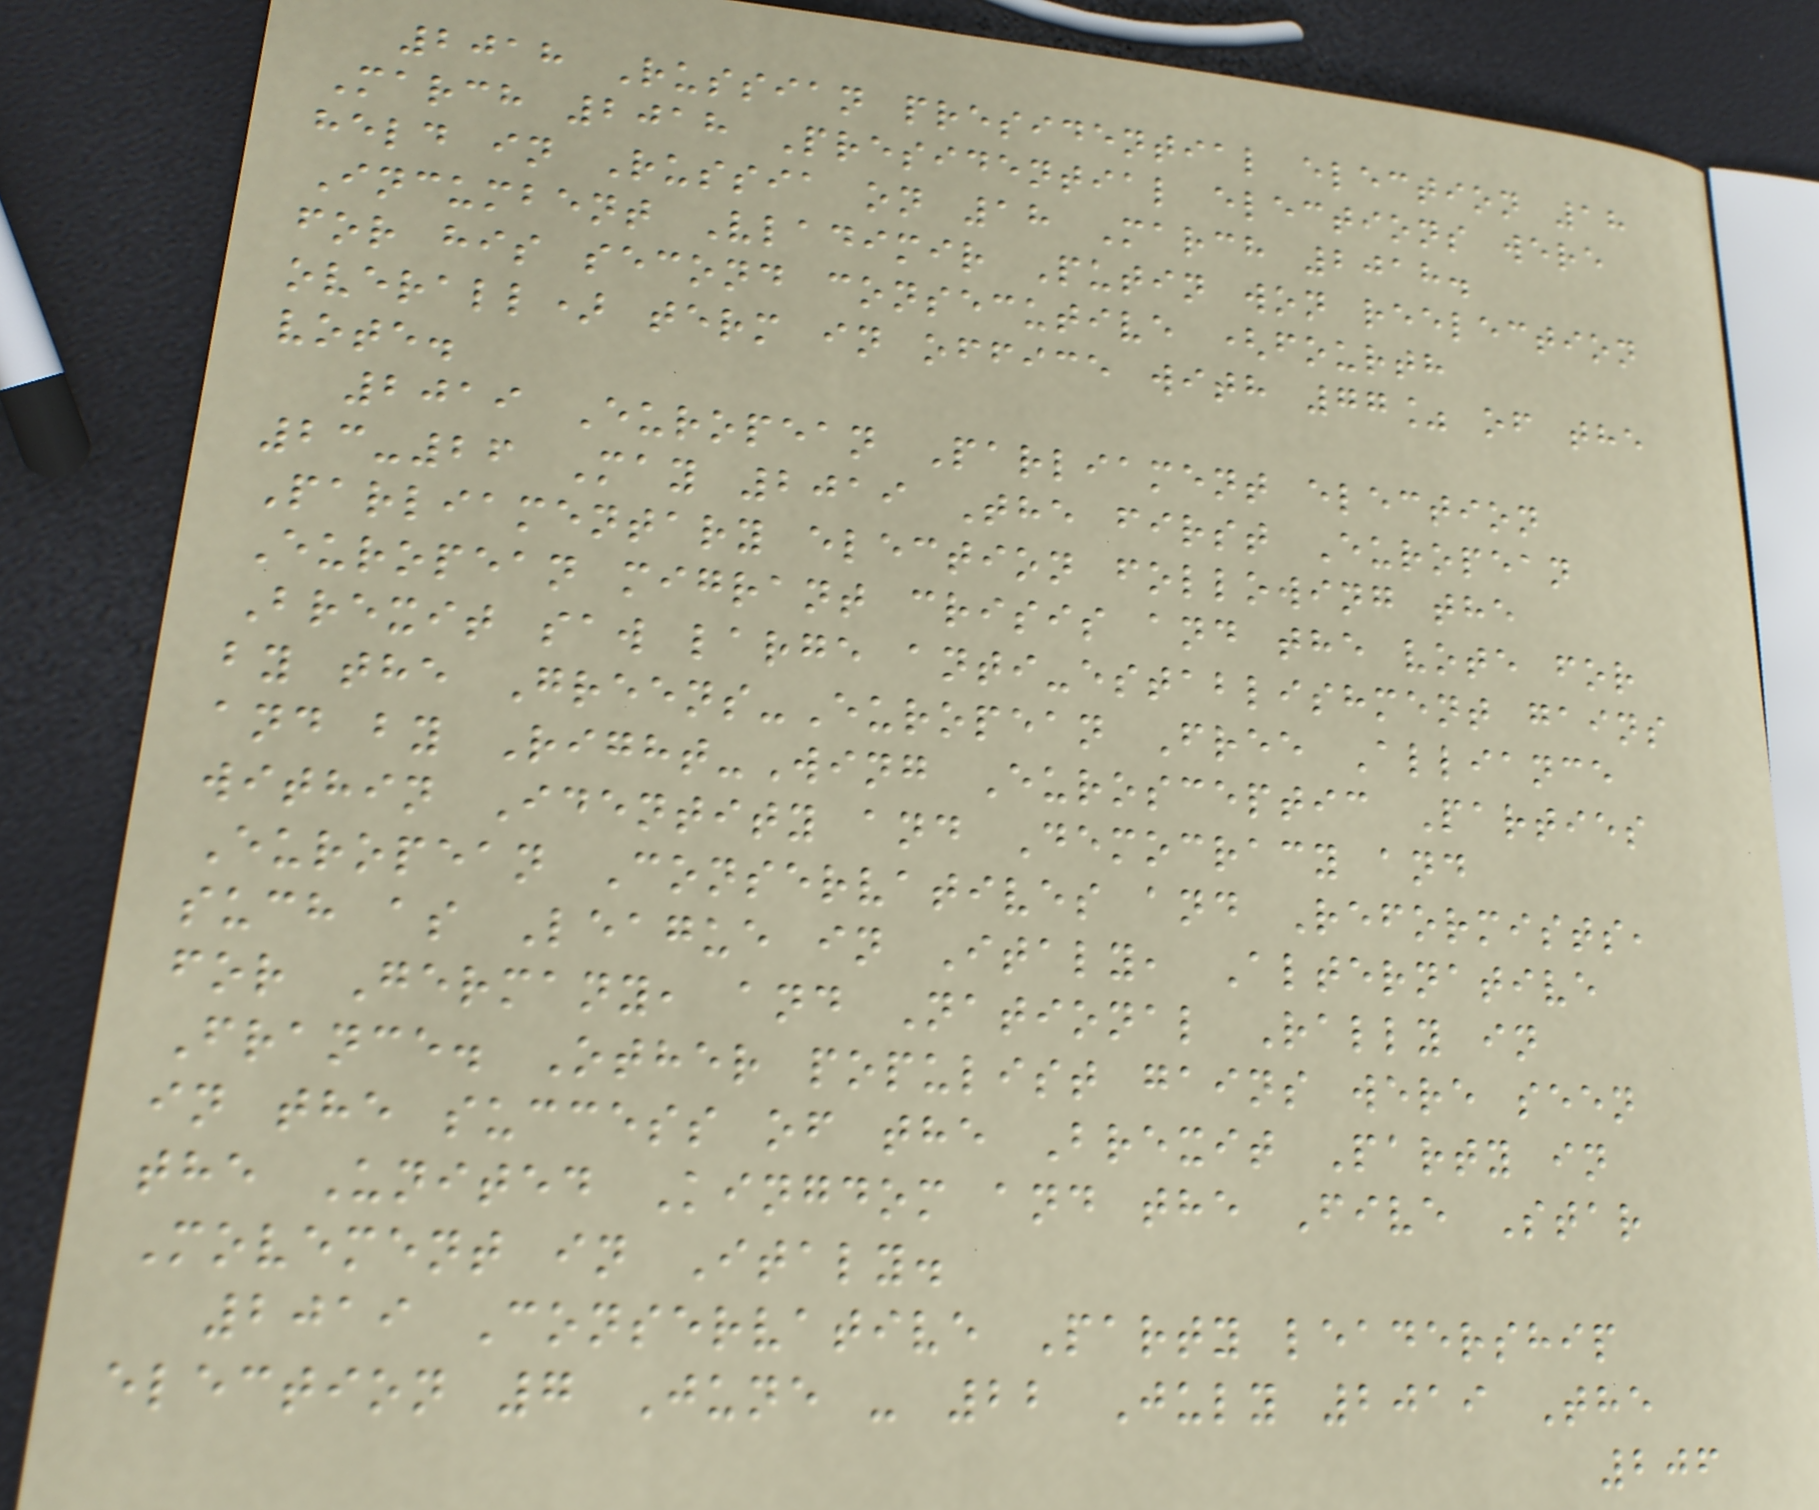2018 Russian presidential election 18
March 2018 Presidential elections were
held in Russia on 18 March 2018.
Incumbent Vladimir Putin won reelection
for his second consecutive (fourth
overall) term in office with 77% of the
vote.
2019 European Parliament election
23-26 May 2019 The first European
Parliamentary election following the
European migrant crisis and the vote for
Brexit saw large anti-establishment gains
by the Greens-European Free Alliance
and by Right-Wing Eurosceptic Parties
within Identity and Democracy and
European Conservatives and Reformists,
such as League in Italy, Alternative
for Germany, and National Rally in
France. Other populist gains were seen
in the success of the Brexit Party in
the United Kingdom and the Five Star
Movement in Italy.
2019 Conservative Party leadership
election 7 June - 22 July 2019 The
206
